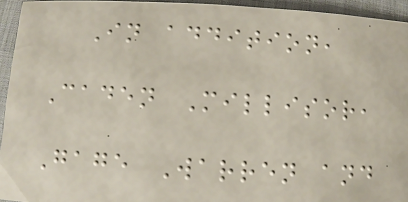In addition,
Caden Millisor,
Gage Warren and
